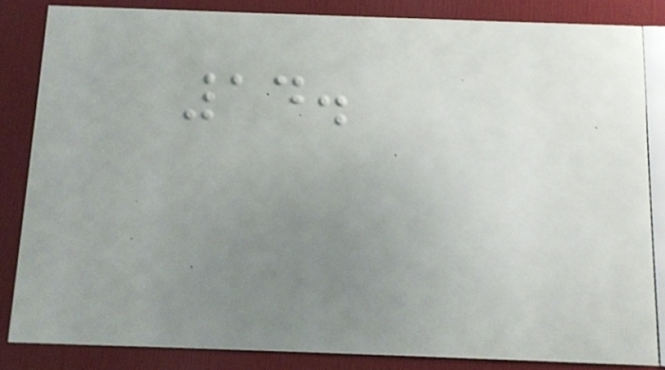14.
